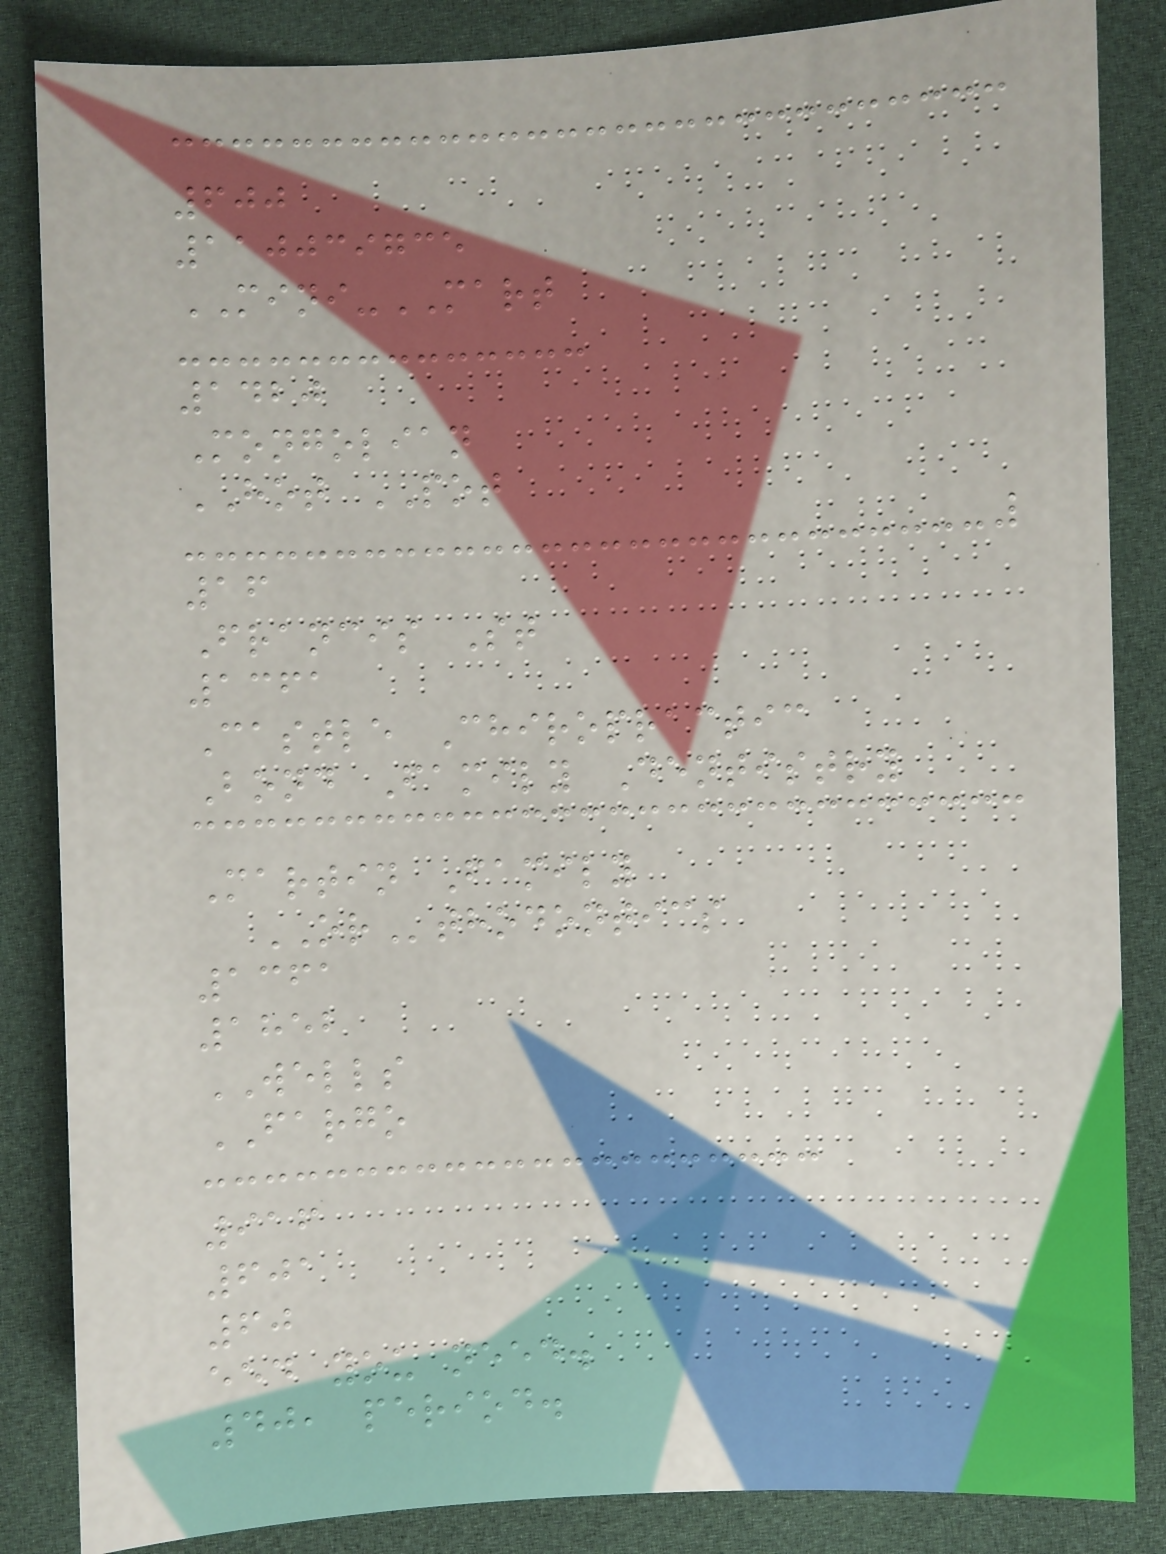600
110039735
MINI-MART
1420
Mongolian
HOT POT
16
Francis St
1361
Castle Chiropractic
Bond Family Dentistry
Martin Family
ORthodontics
1361
1852
WELLS
FARGO
916
601
60
eed you need.
40, period.
